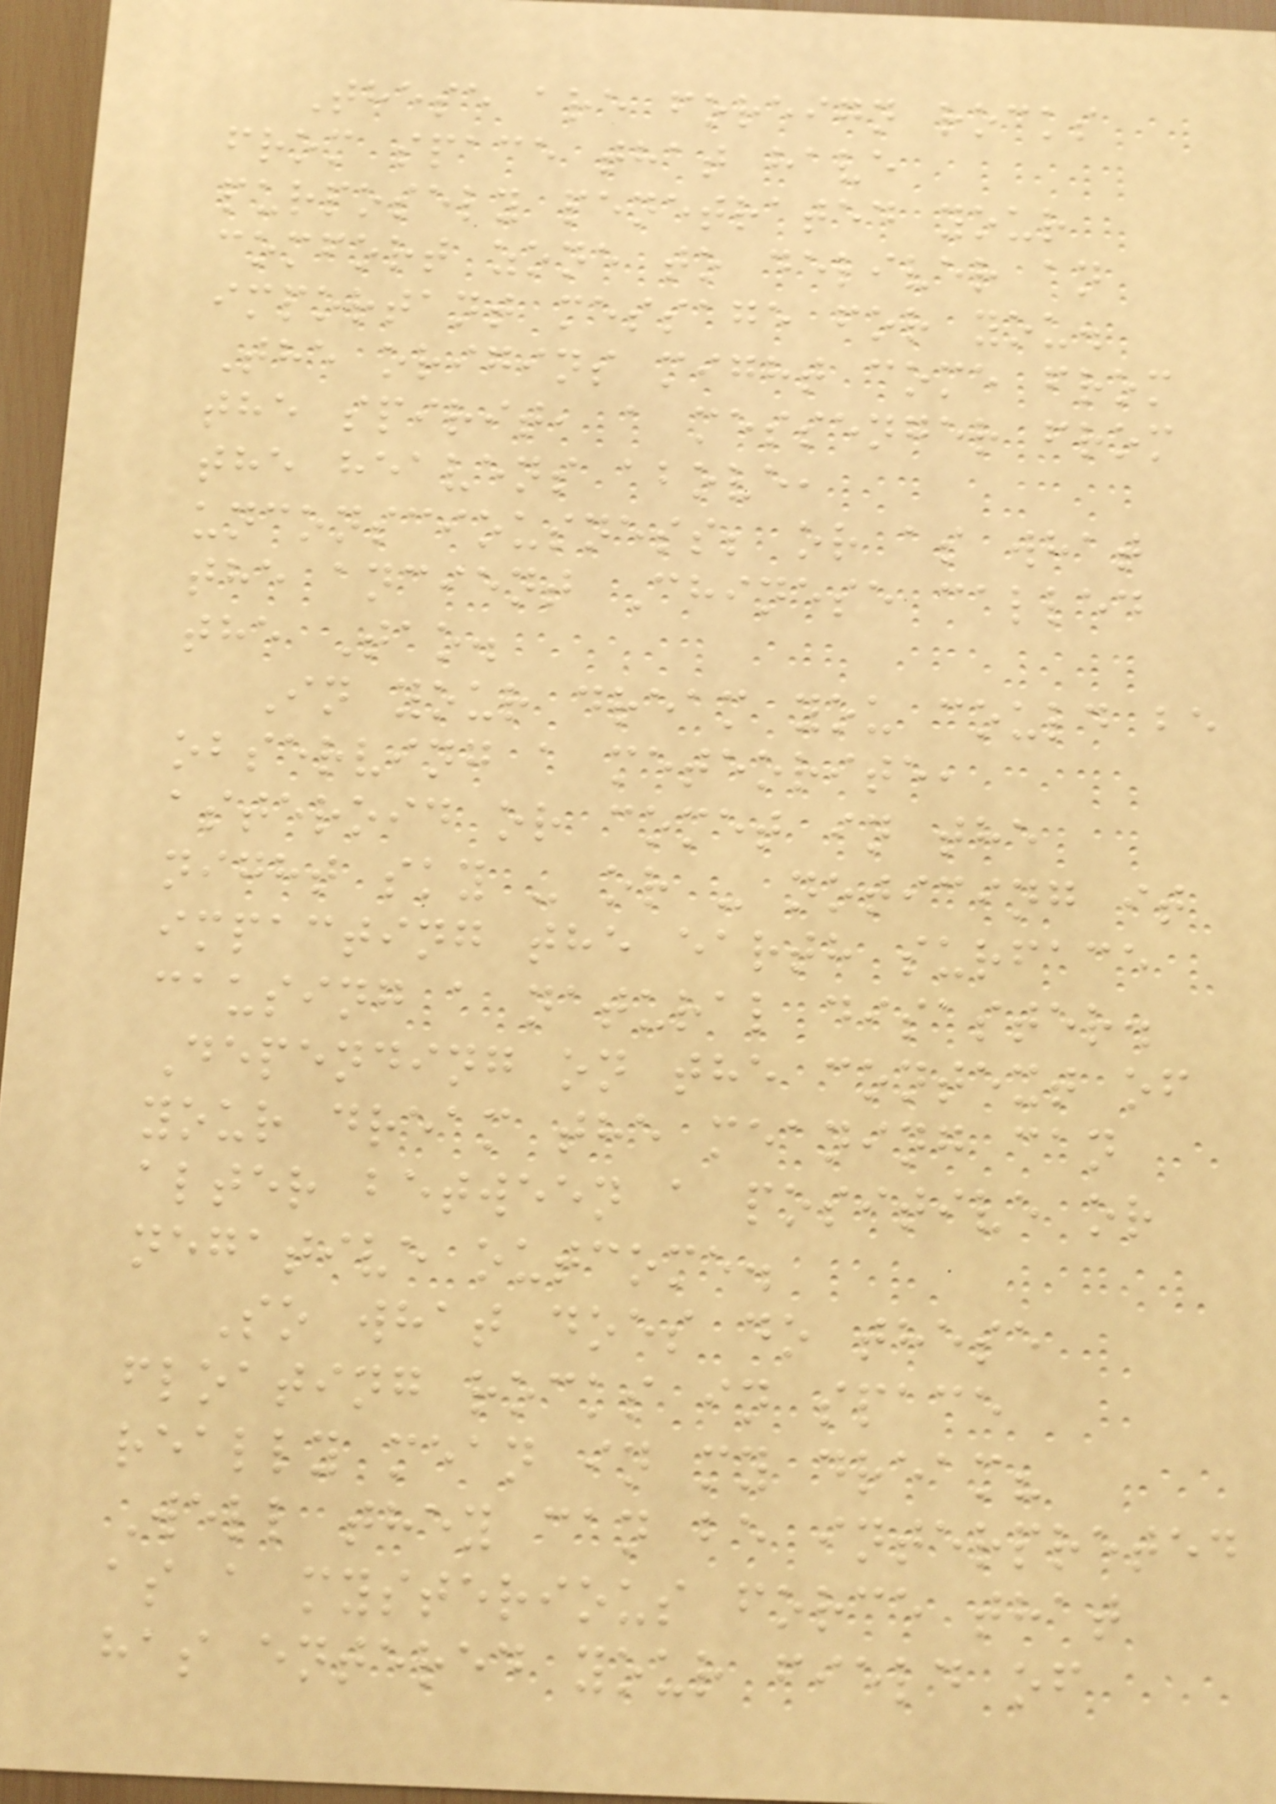These are foreign rocks
from space that have
purposely penetrated your
comfort zone to deliver an
important message for you.
The origins might come from
the spirit, a messenger from
the heavens above,
unconsciousness; or as what
the ancient Chinese called
the Tao.
In your dream you could be
observing a meteorite,
asteroid or comet in the
night sky - or - noticing it
impacting the earth surface
causing a natural disaster.
Depending on the context of
your dream the meaning can
alter between a positive or
negative outcome.
So what does do these
floating rocks in space
really mean in my dream?
Well they can be interpreted
as a mysterious force that
has entered your field of
